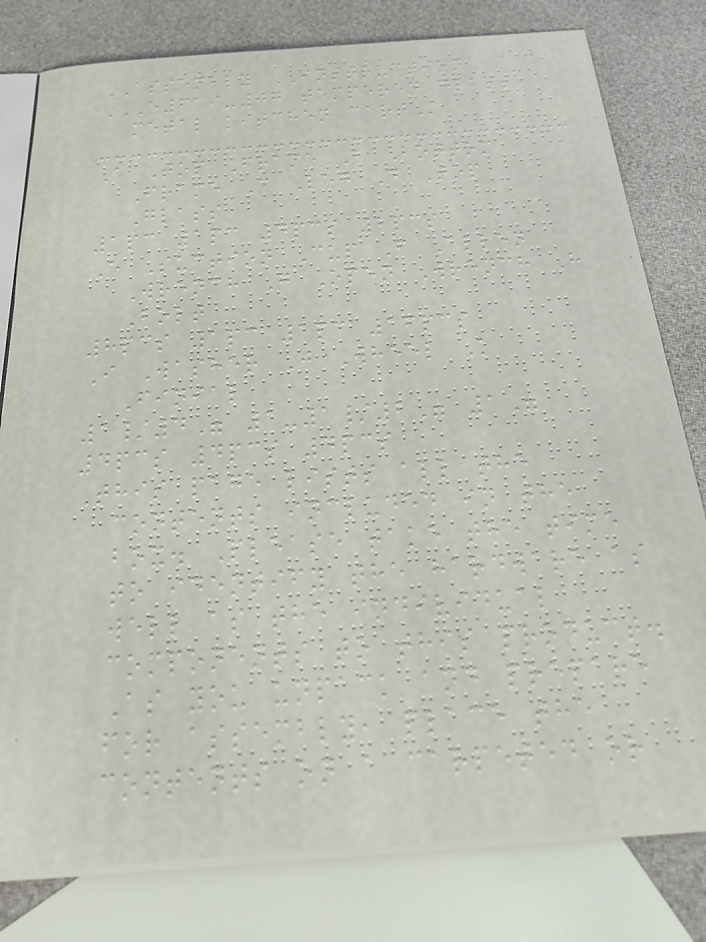ASSEMBLY INSTRUCTION
E619-07 TEMPERED GLASS
METAL KITCHEN CART
A Top Frame B Bottom
Frame C Leg D Top
Glass
1pc 1pc 4pcs 2pcs
E Suction Cup F Allen
Wrench G Open Wrench H
Bolt
8pcs 1pc 1pc 16pcs
I Washer J Wheel K
Finial
1/4" 1-1/2" 1"
4pcs 4pcs 4pcs
This page lists all the
contents included in the
box. Please take the time
to identify the hardware as
well as the individual
components to this product.
As you unpack and prepare
for assembly, place the
contents on a carpeted or
